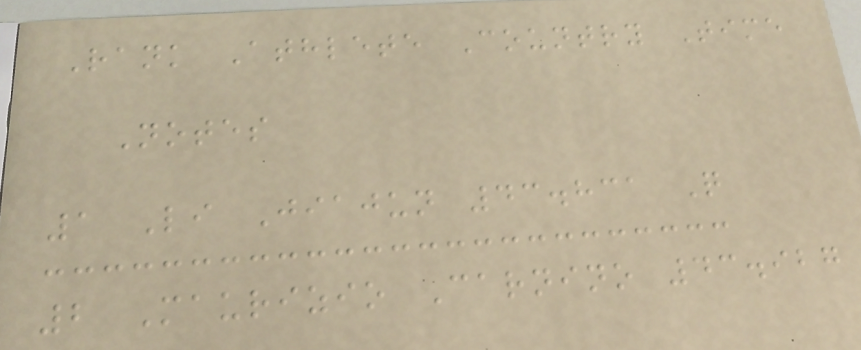Rank Athlete Country Time
Notes
1 Li Jiajun 43.831 Q
2 Maurizio Carnino 43.927
